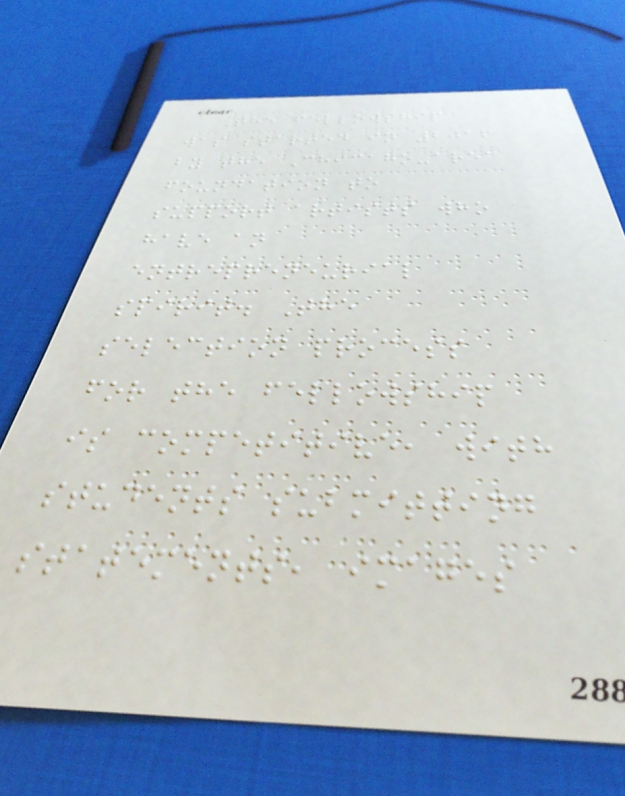The fellowship
was started in 2016
by the Chicago-area
foundation to
support artists who
have an
entrepreneurial
spirit. The
selection process
for the fellowship
is competitive, with
students submitting
statements, images
